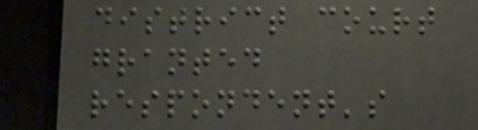district court
granted
respondent's
